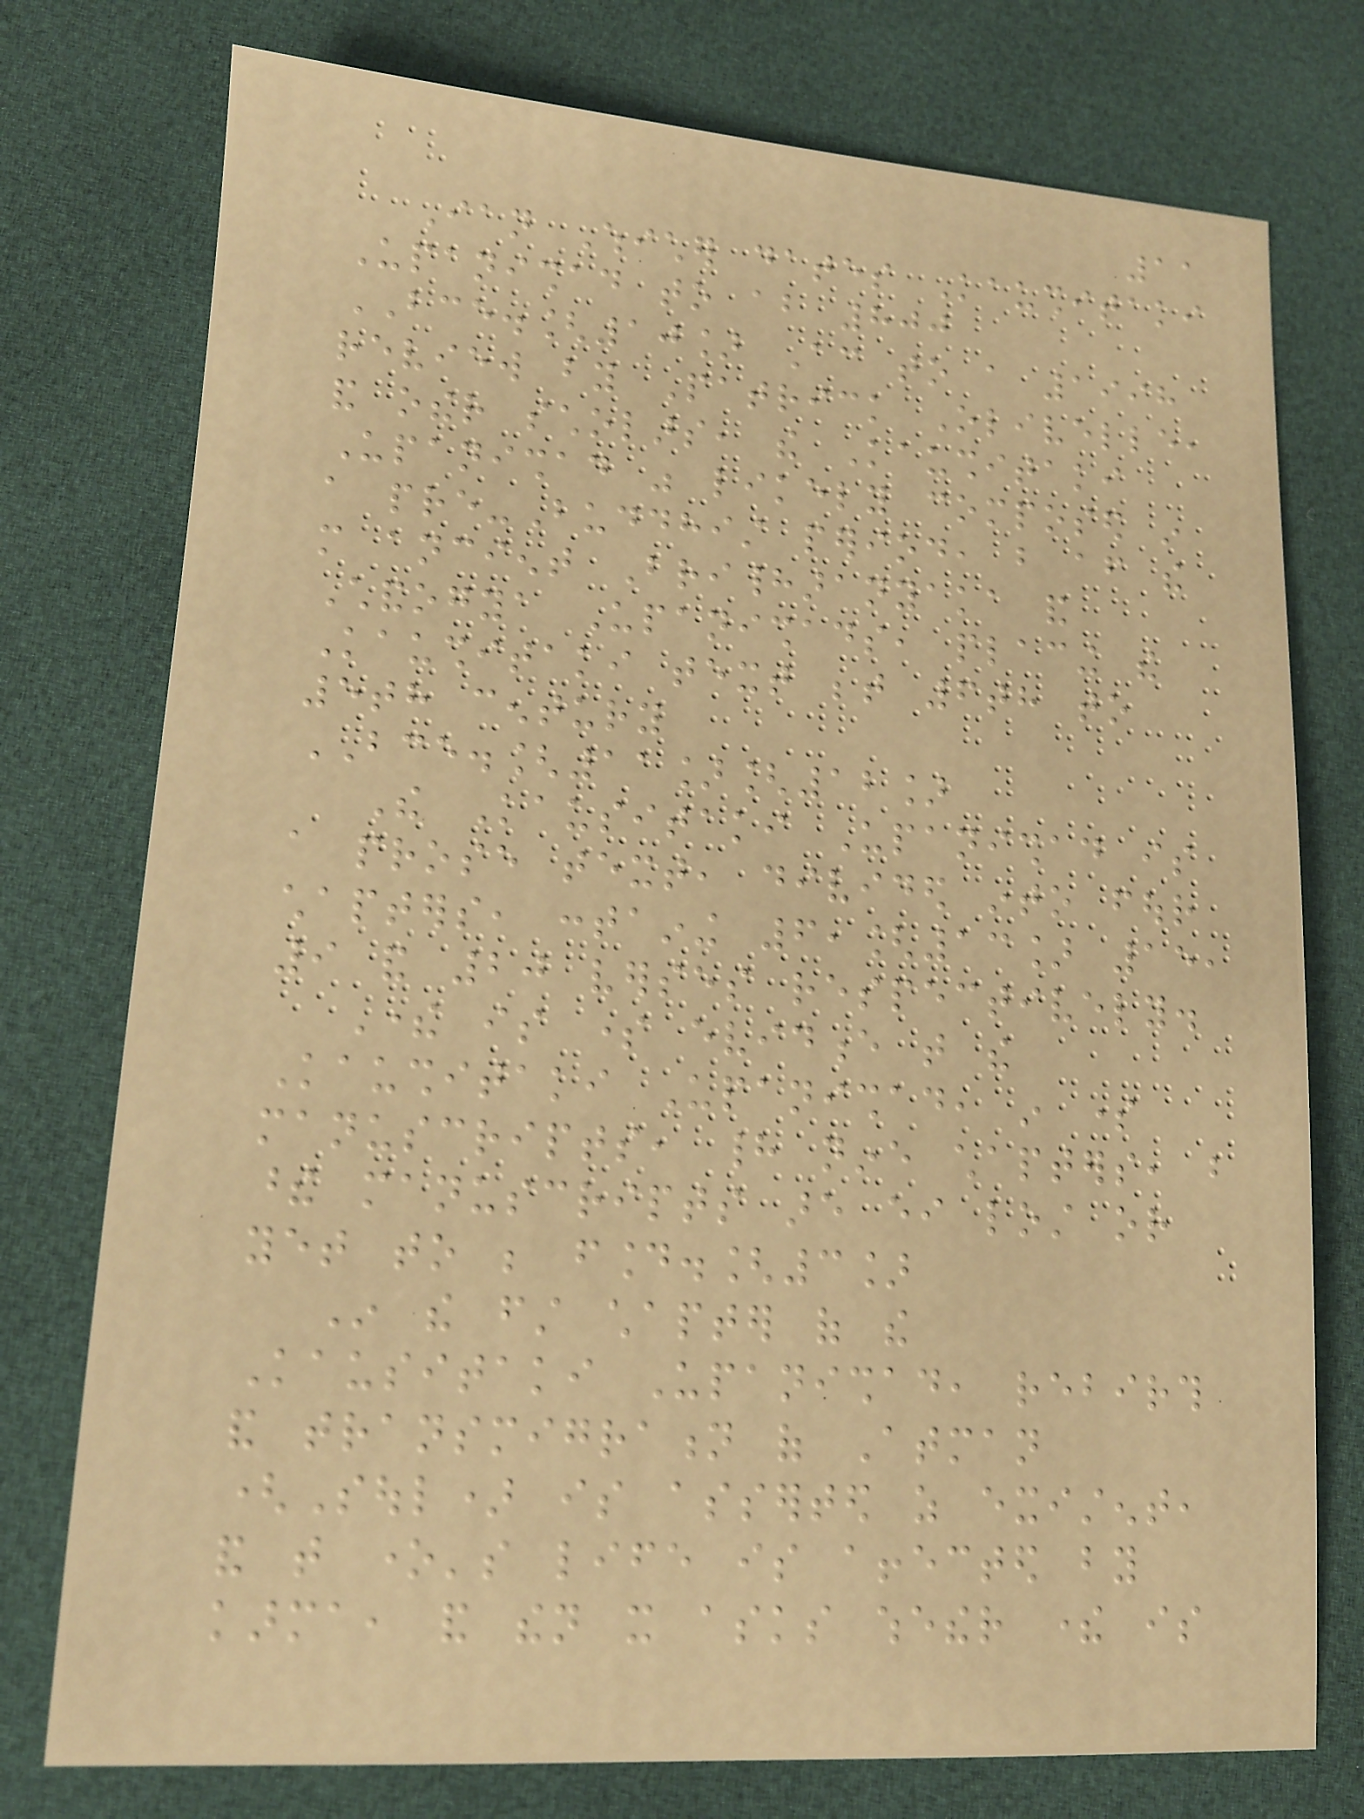11
Ian Whicher dates Kaushitaki
Upanishad to about 800
BCE.[10] According to a 1998
review by Patrick Olivelle,
and other scholars, the Kaushitaki
Upanishad was likely composed in
a pre-Buddhist period, but after the
more ancient Brihadaranyaka and
Chandogya Upanishads, placing the
Kaushitaki text between 6th to
5th century
BCE.[11][12]
The Kausitaki Upanishad is
a prose text, divided into four
chapters, containing 6,[13] 15,
9 and 20 verses respectively.
There is some evidence that the
Kaushitaki Upanishad, in some
manuscripts, had nine chapters, but
these manuscripts are either lost or
yet to be found.[3]
In the first chapter of the
Kausitaki Upanishad, rebirth
and transmigration of Atman
(Soul) is asserted as existent,
and that one's life is affected by
karma, and then it asks whether there is
